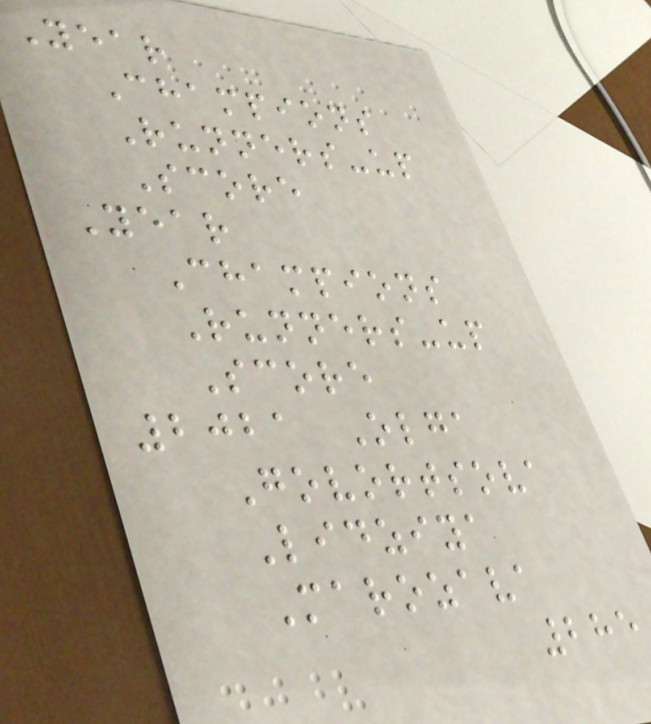Year
Champions
Runners-up
Score
Year
Champions
Runners-up
Score
2021 Olga
Govortsova
Lidziya
Marozava
285
